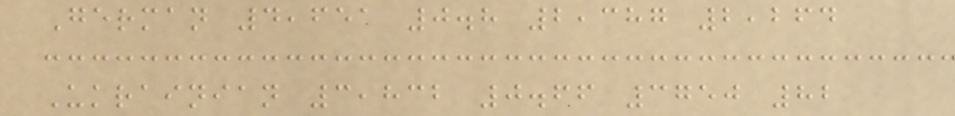German 4,651 0.8 2,387 2,264
Ukrainian 3,832 0.66 3750 82
